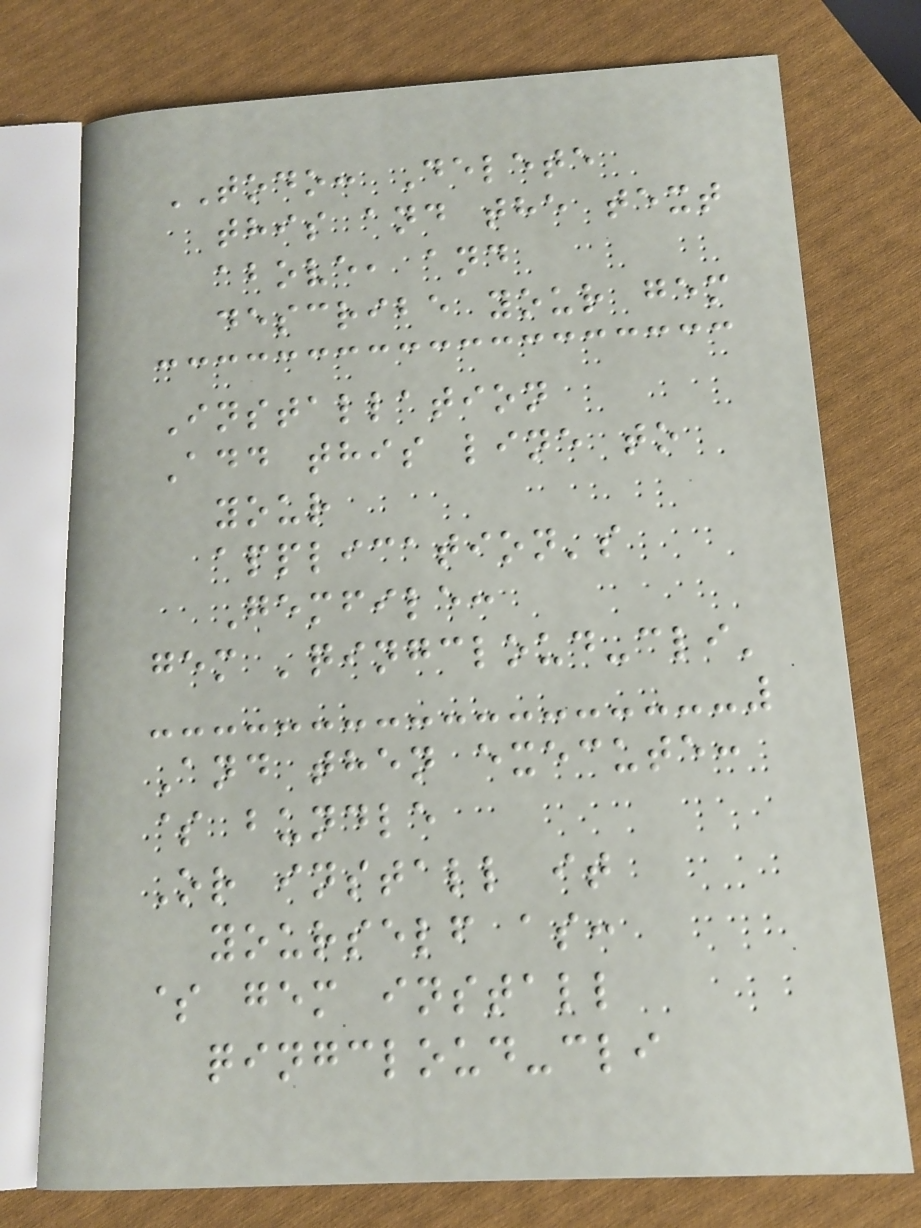TODO: Delete
this and the text
above, and
describe your gem
Installation
Add this line to
your
application's
Gemfile:
gem 'qingcloud-cli'
And then execute:
$ bundle
Or install it
yourself as:
$ gem install
qingcloud-cli
